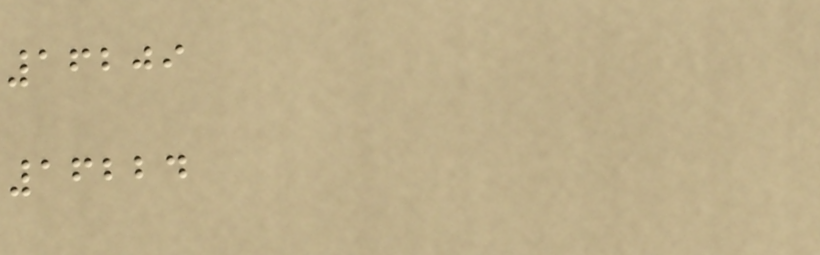16209
16224
